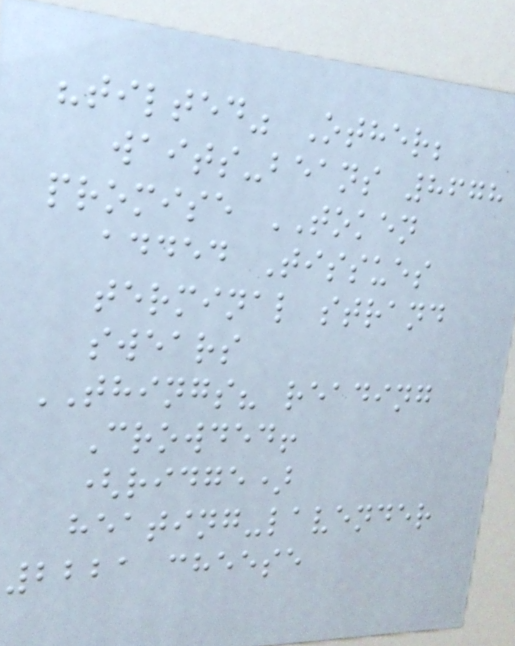"tilted" Other;
waits-beans 8678
promise TOKEN
added Tissues
terminal strand
swears
THINGS? reading
Crowded!
(ridge)
heating-lavender
2221 cheese
